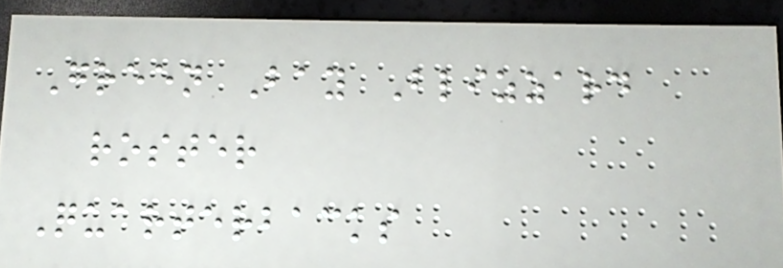Green Bay Blizzard
roster
Quarterbacks
